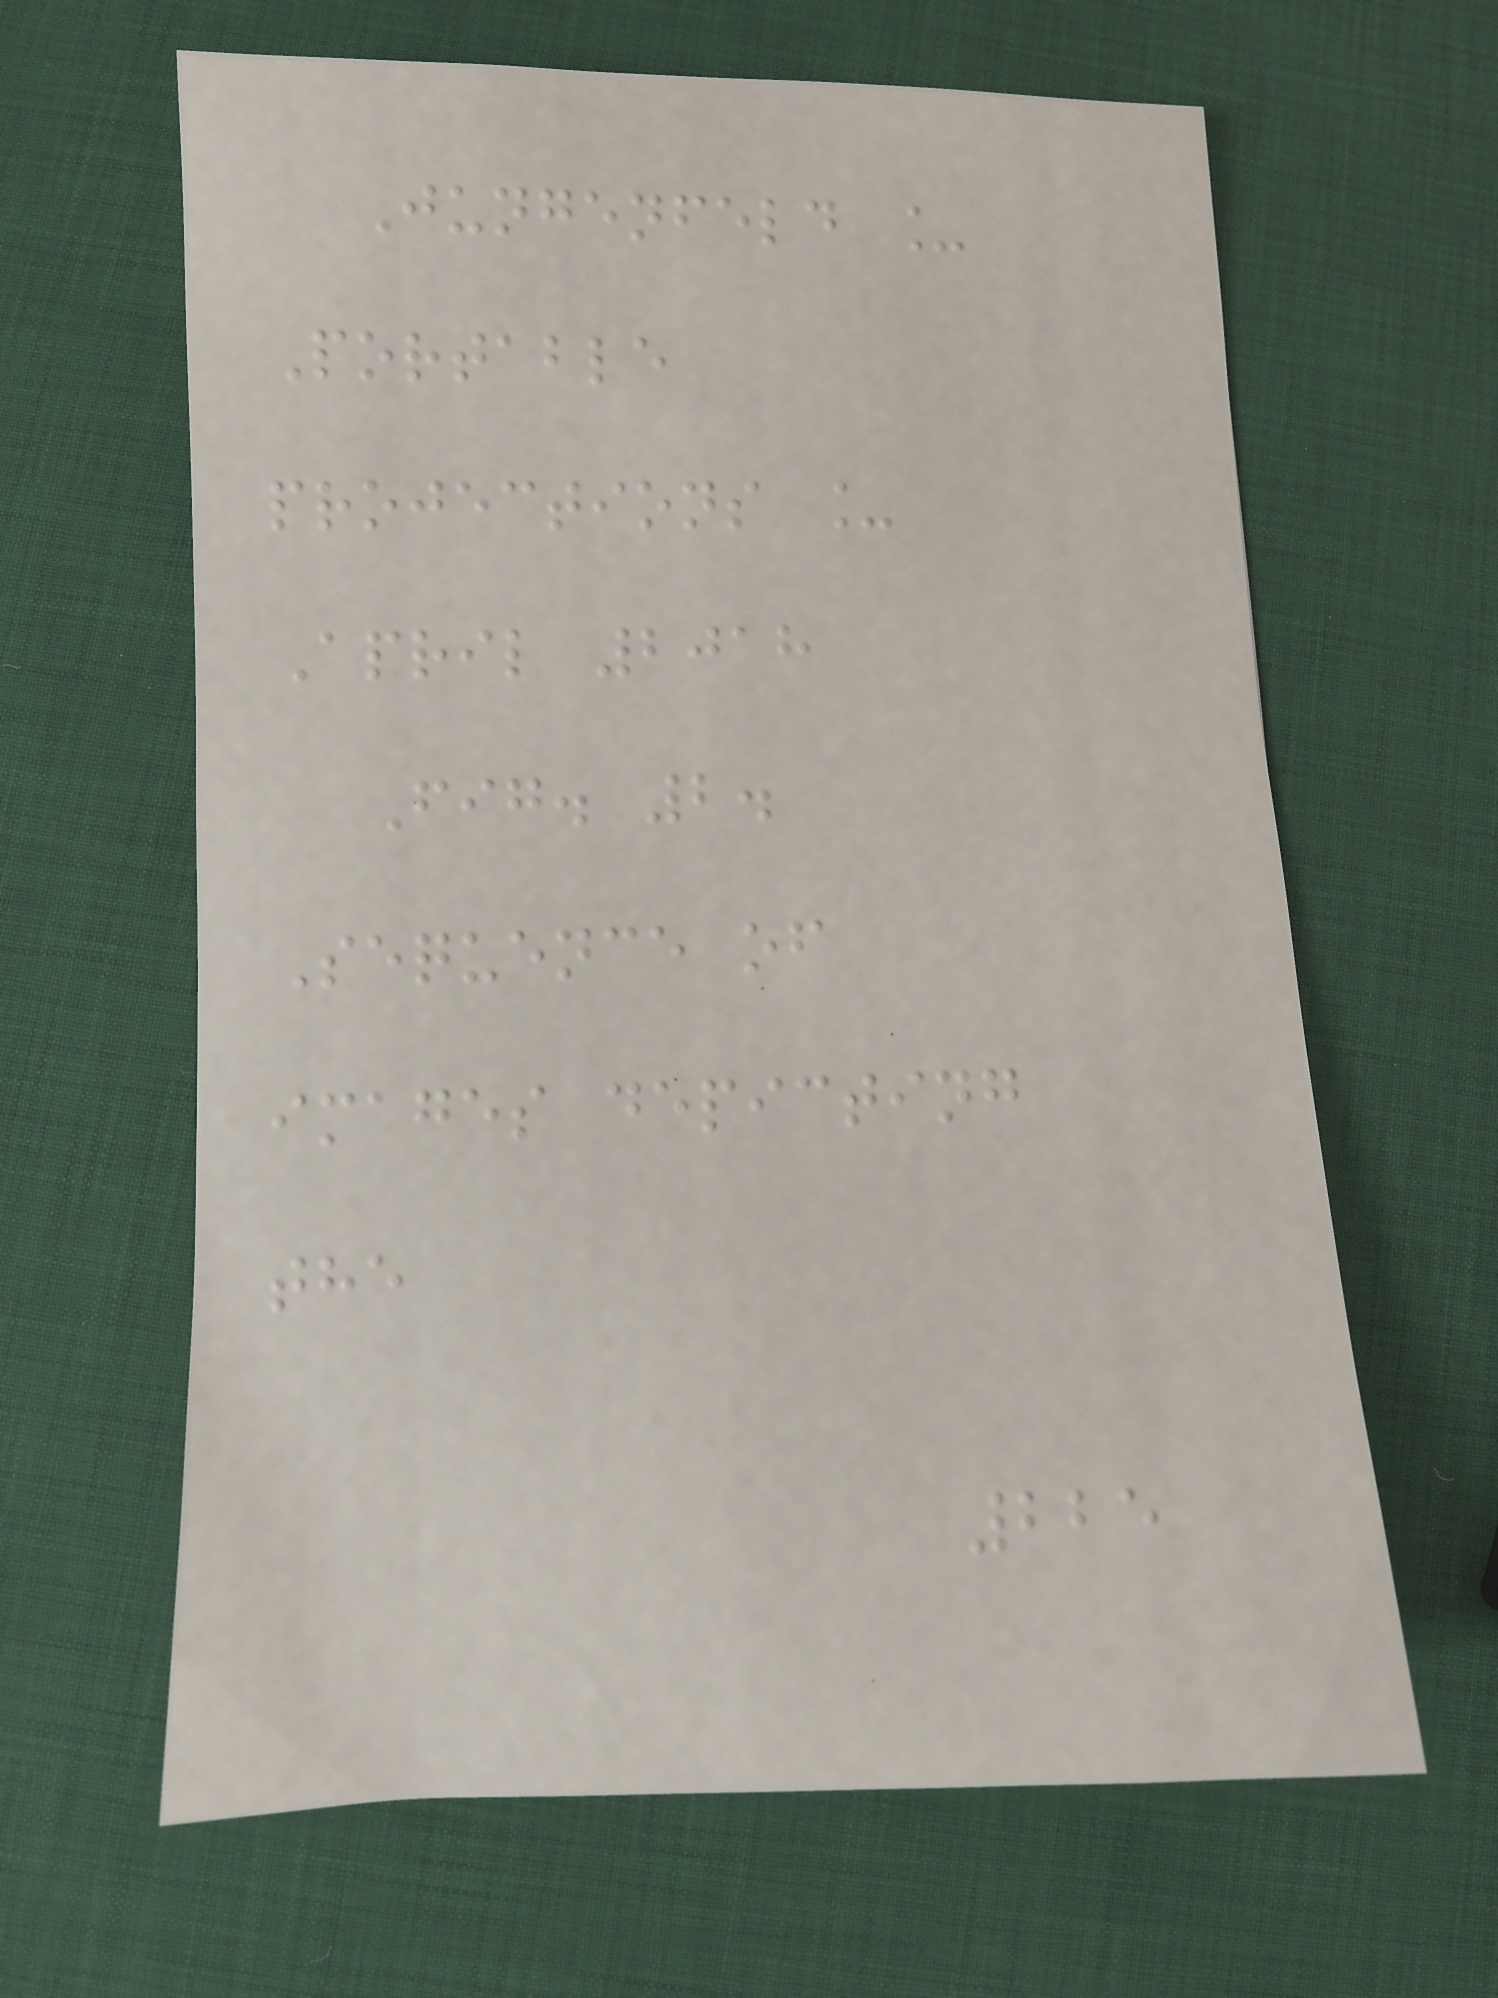Jungenfeld _
Portable
projections _
April 2018
Fig. 2.
Sequence of
images depicting
the
225
